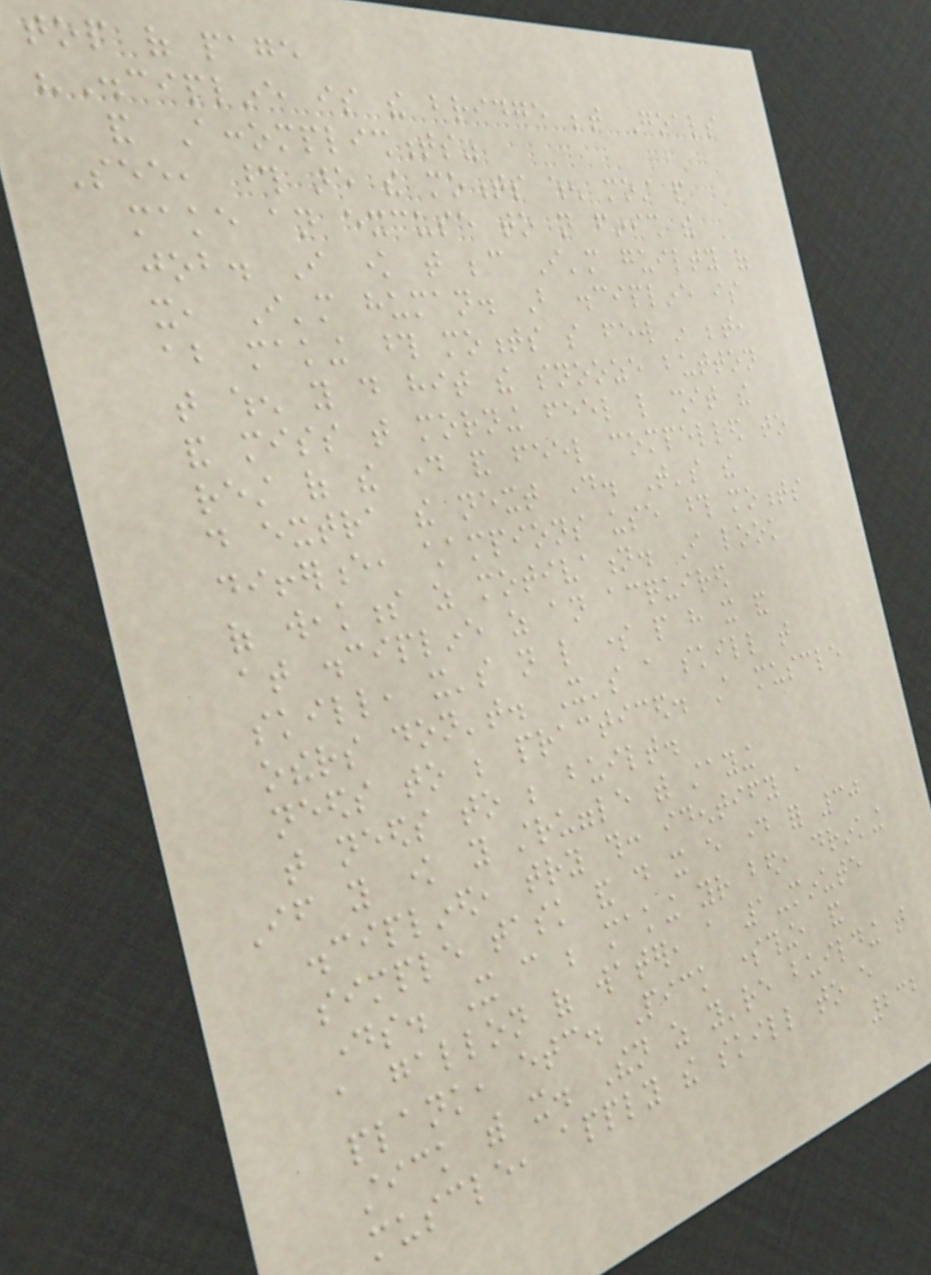top of page
"Discipline is the bridge between Goals
and Accomplishments"
See, those are the moments when most people
make an excuse to not finish the
job. I know that because I'm guilty of
it, I'm human. But discipline is
about making those moments so few in between,
that when you do hit the snooze button
and miss that morning feel like shit the
rest of the day and feel compelled to
do extra the next day. That's the
difference, champions use those moments
of weakness as motivation. I look
at discipline as an acquired
skill, it's not like some people have it and
others don't. It's a skill that
needs to be practiced. A muscle
that needs to be built.
If you know you struggle with staying
disciplined, try this: identify a
simple task and do it every day for 30
days. It can be making your bed, drinking
a gallon of water, a 1-minute
plank, etc. Pick something, and
stick with it. Then as you're building that
muscle, apply the skill to every
232
